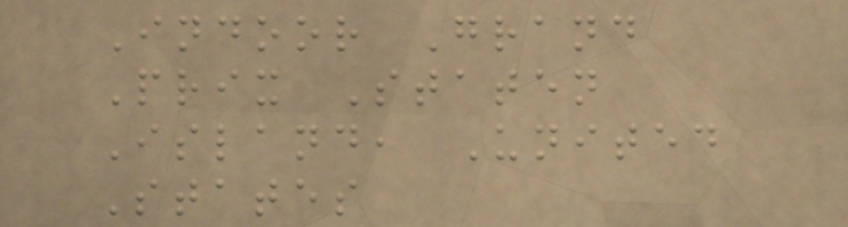Indoor Grand
Prix Staten
Island, United
States
